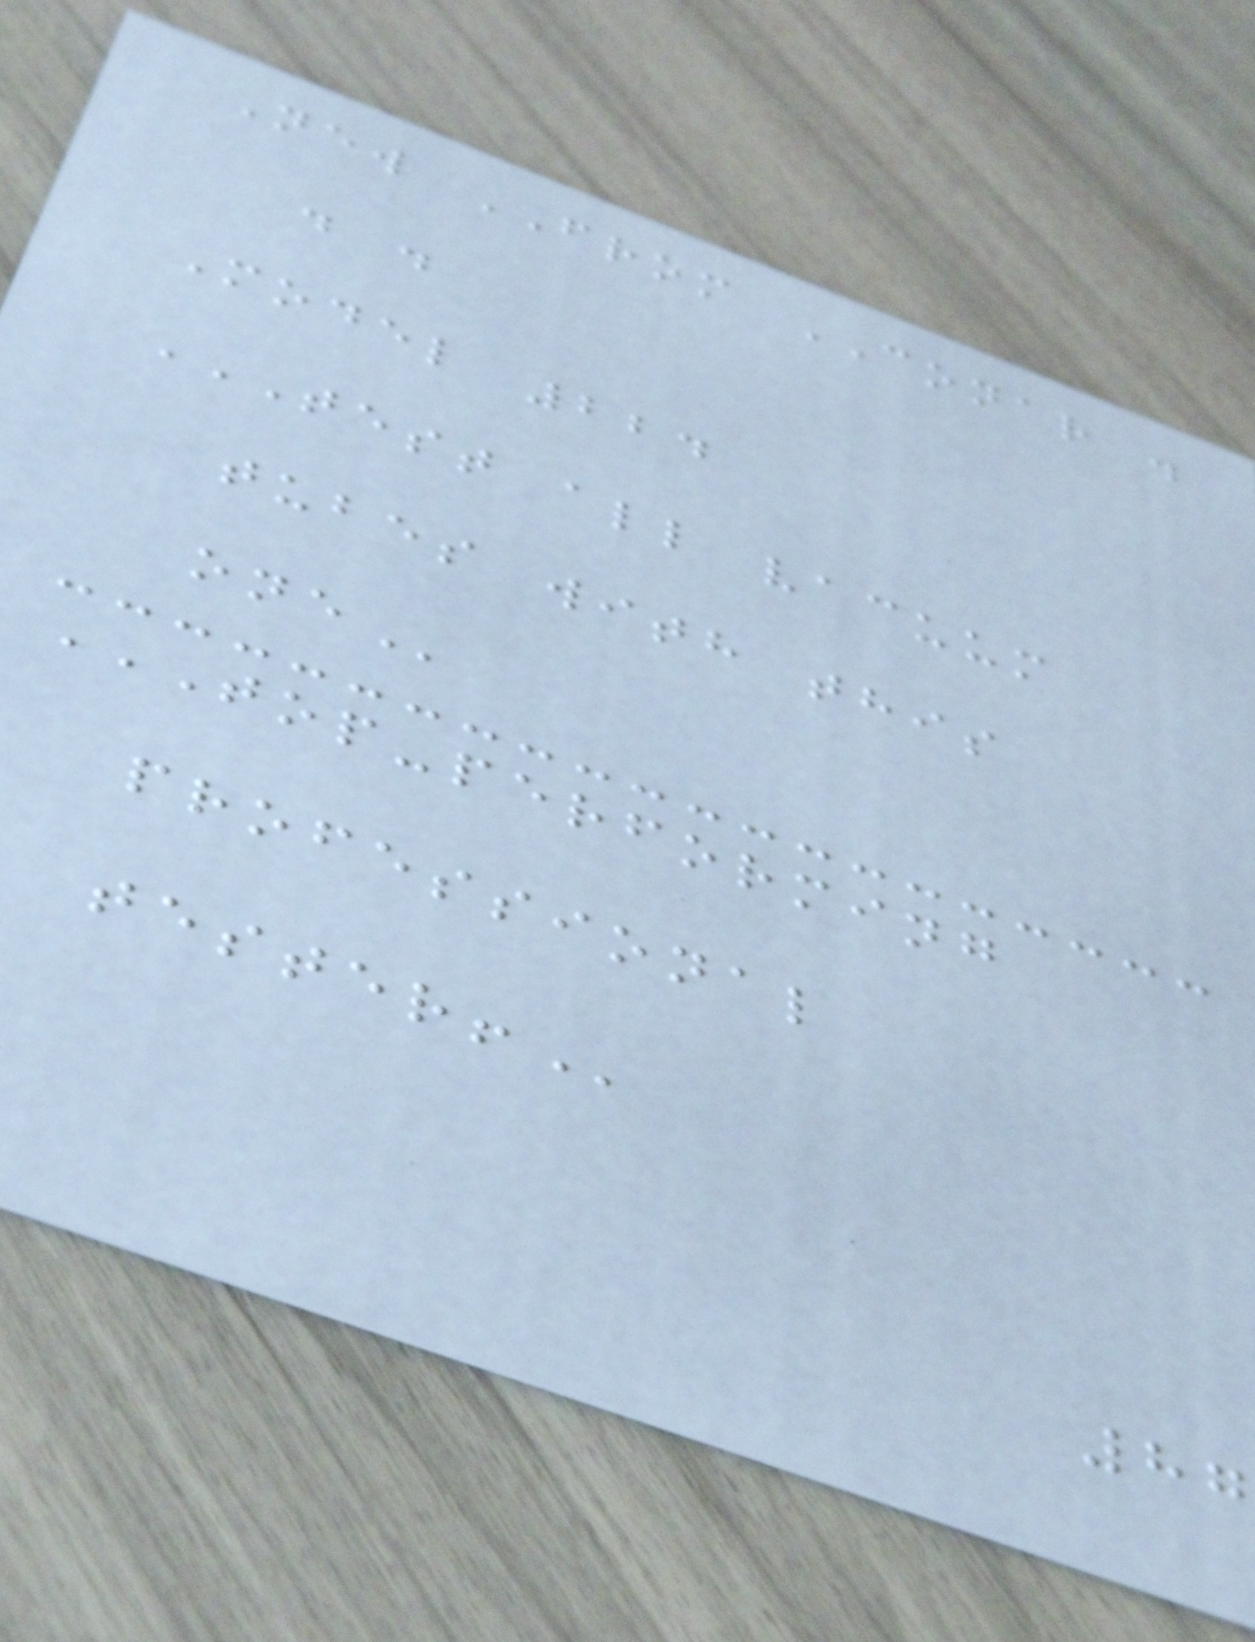New FROM CONAR .
. .
Model 224
TEST ALL VACUUM
TUBES WITH THIS
ONE
TOP-PERFORMING
PROFESSIONAL
TESTER!
87
